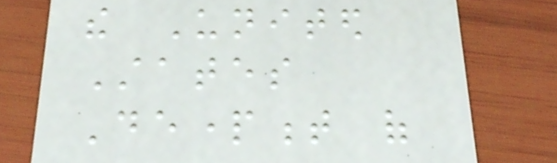the United
States
Department of
